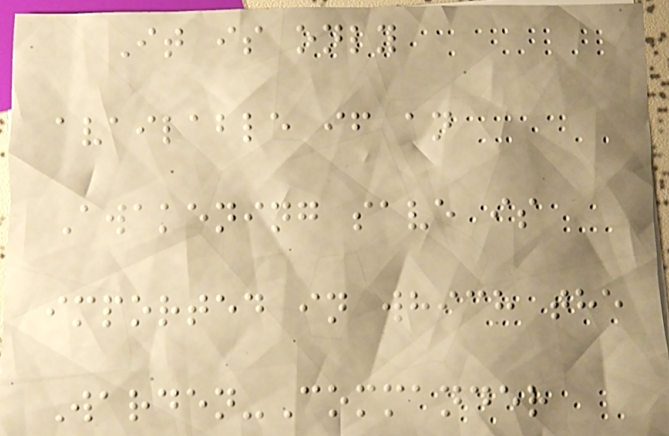It is only
available if an
Awakening save is
imported in which the
Warden-Commander
